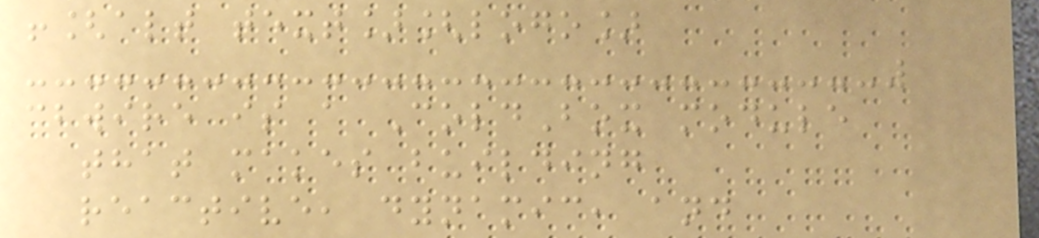![alt text][logo]
cbwire is a ColdBox module
that makes building
reactive, dynamic, and
